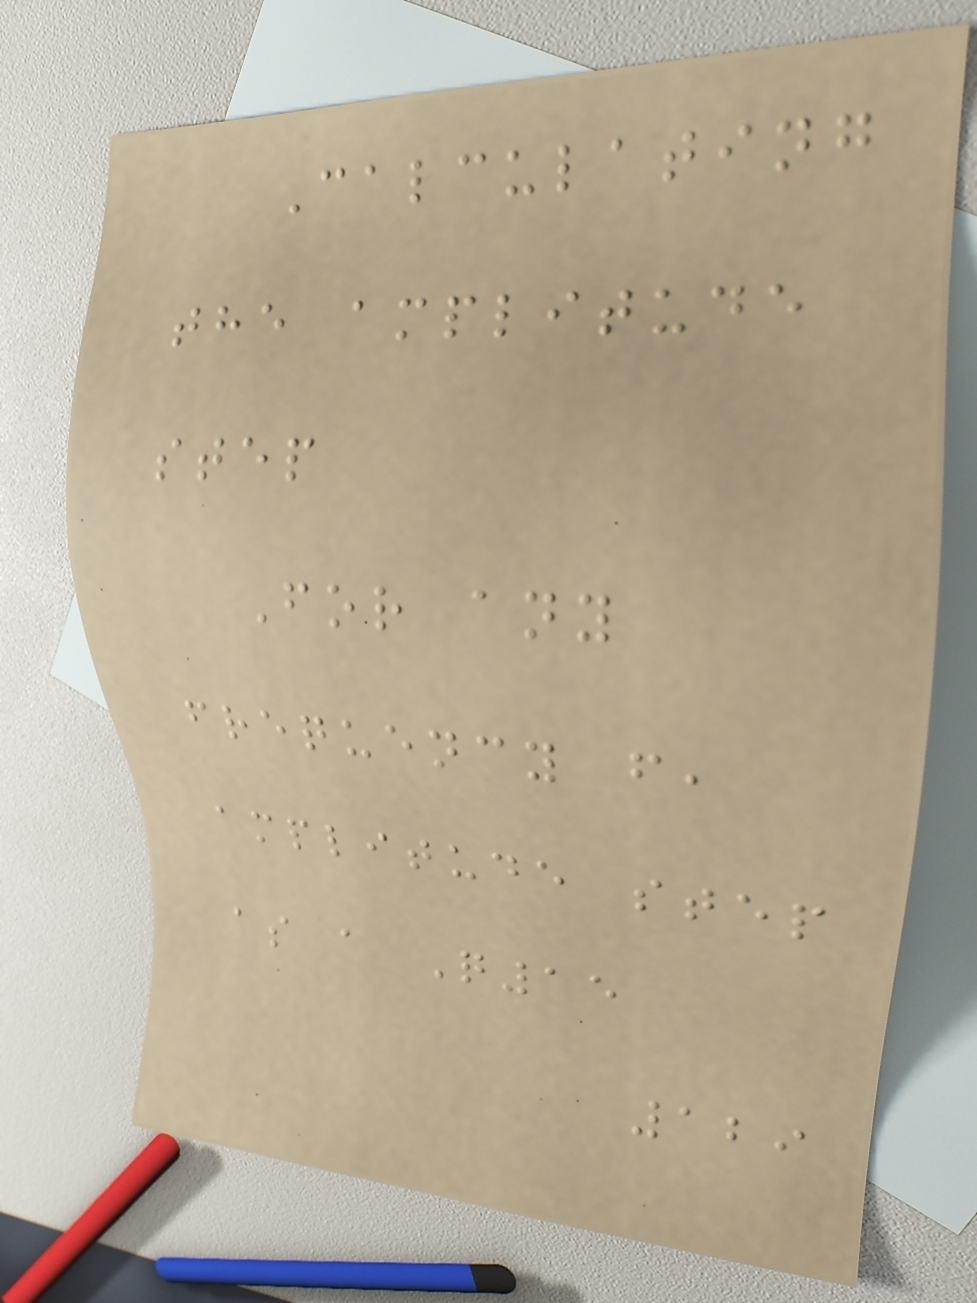Calculating
the amplitude
step
For any
frequency f,
amplitude step
as a Q15
129
